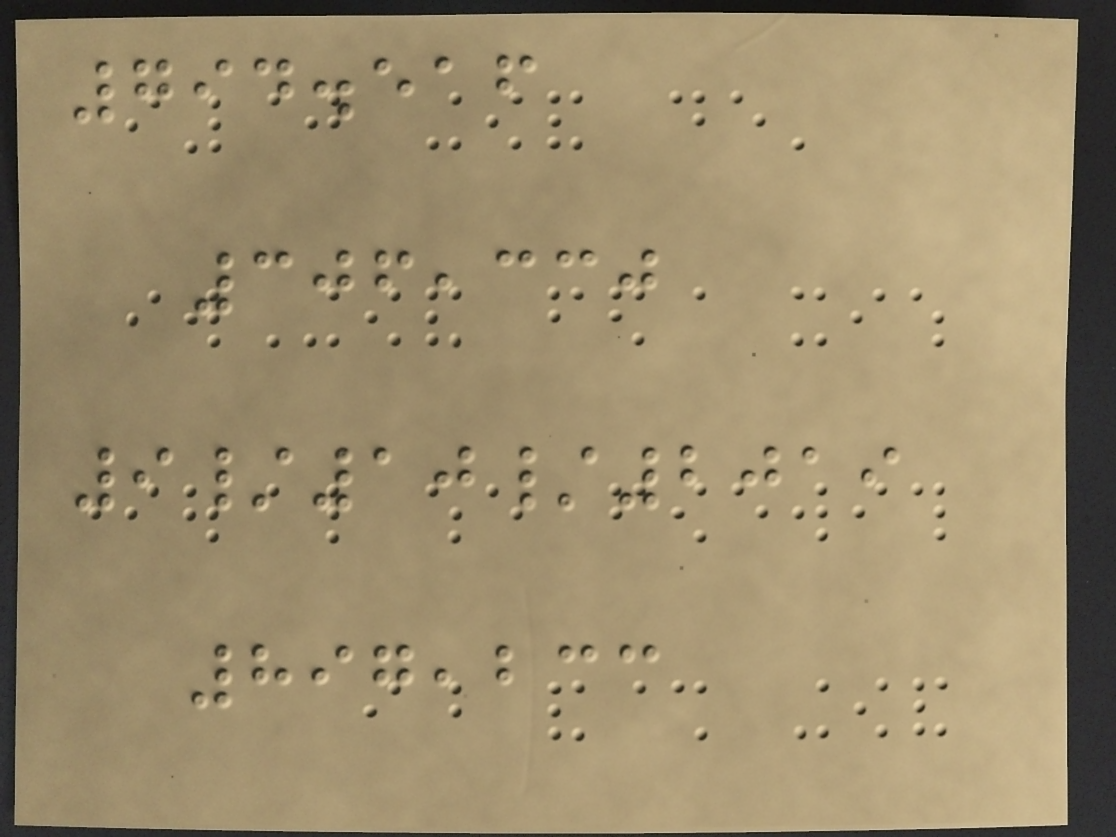794.516
306,330
9/10/2019
897,233
